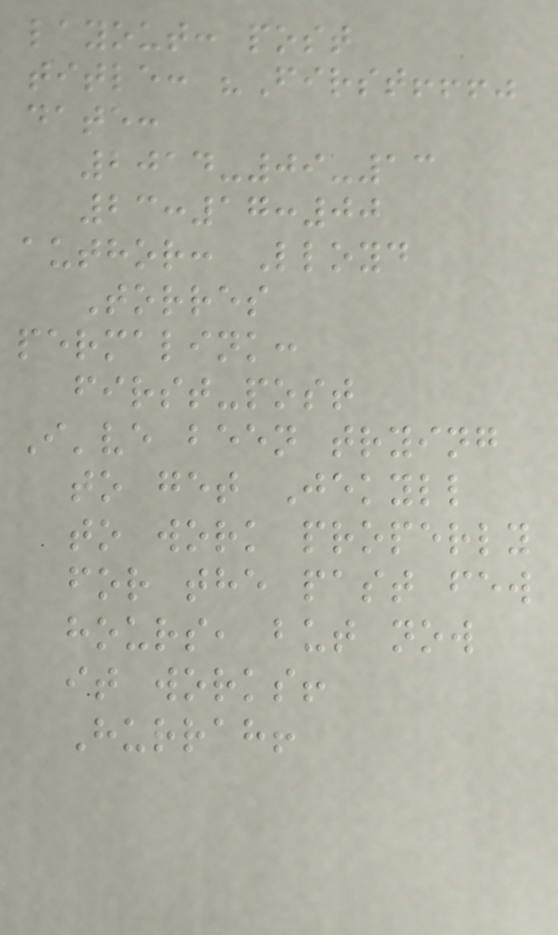layout: post
title: "First!!!"
date:
2014-09-13
23:17:00
author: Lloyd
Torres
permalink:
first-post
I've been trying
to get Jekyll
to work properly
for the past few
hours, but now
it works!
Hurrah!
